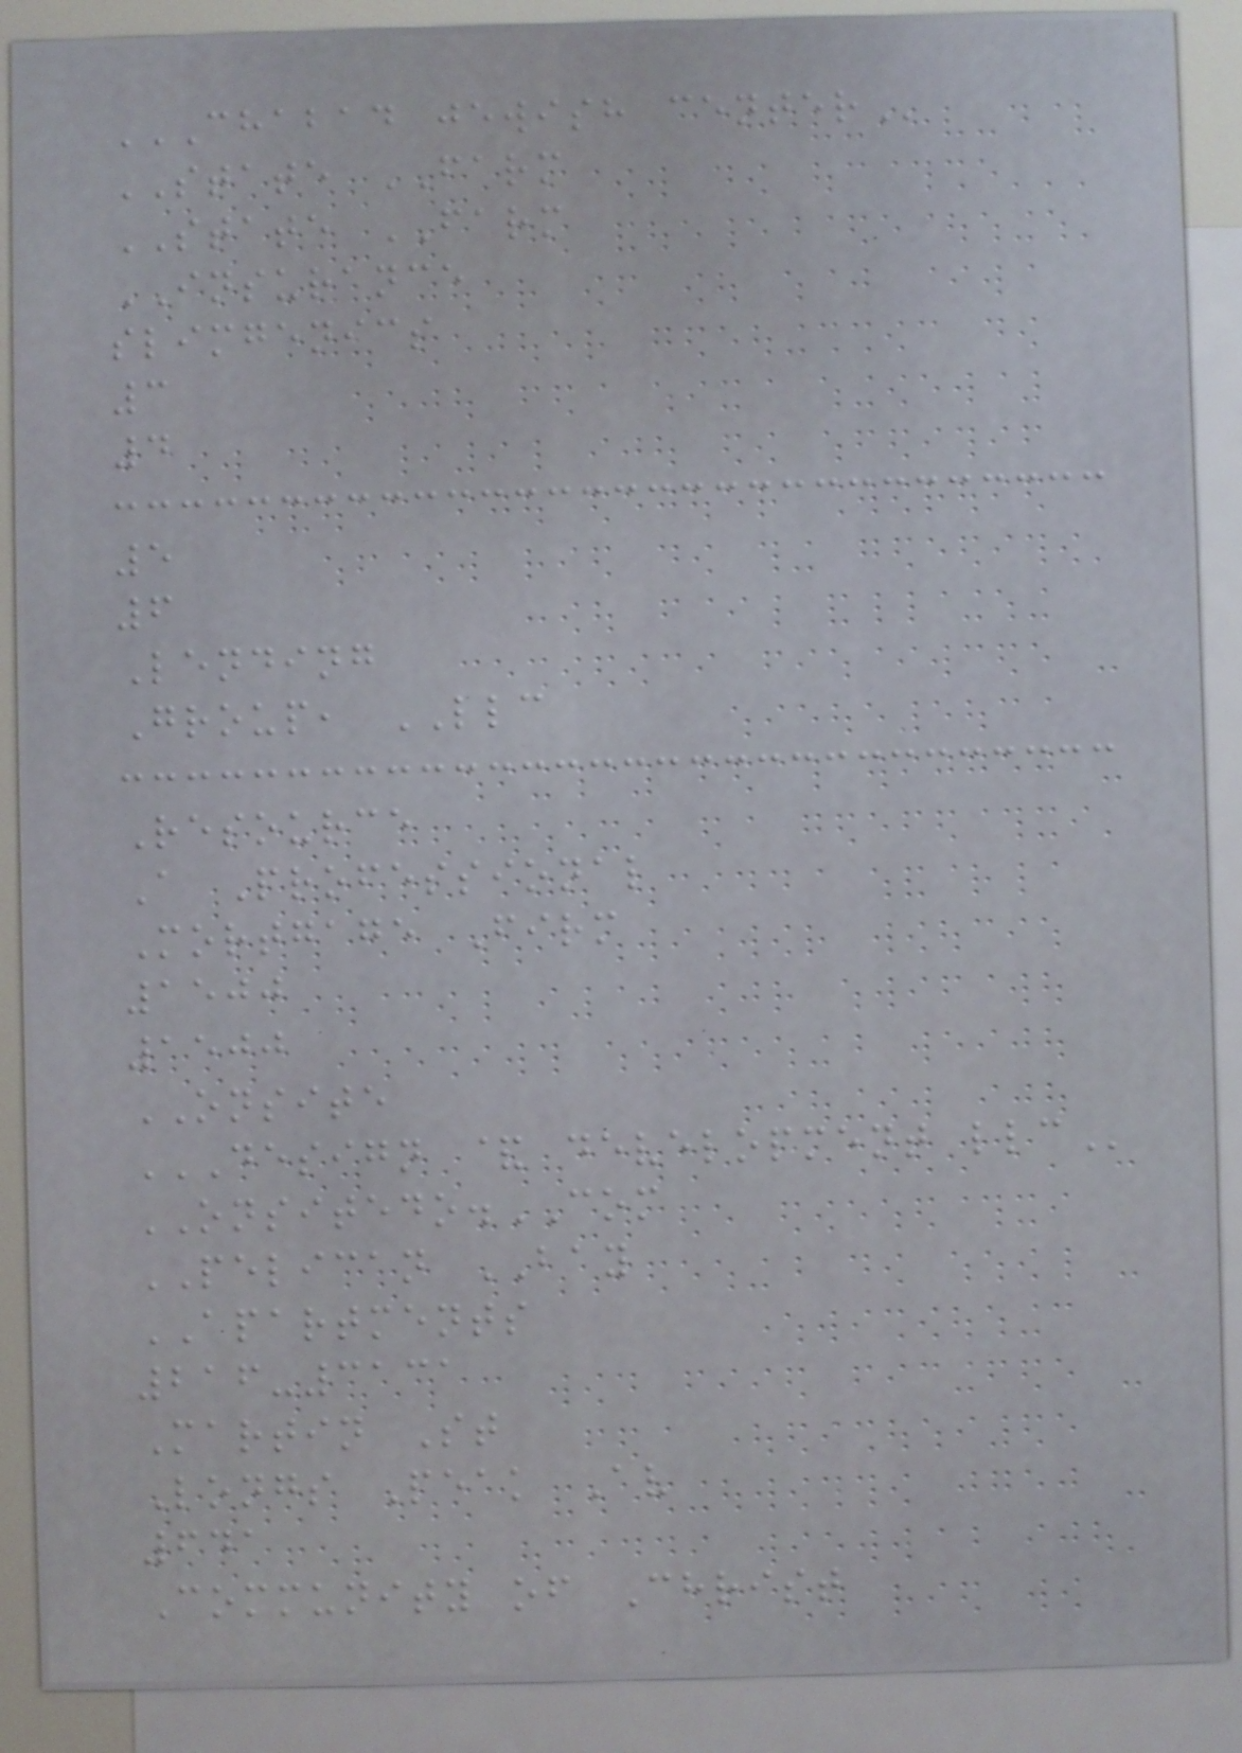CHABAD JEWISH CENTER
STATE FARM
STATE FARM
INSURANCE
slimgenics
3
4
5
6
Lending
Group, LLC
Resource
A Professional
Mortgage Firm
1500
1500
ONSITE
DESIGN & DEVELOPMENT LLC
ONSITEDO.COM
PELICAN BAY
APARTMENTS
216-3131
Martin St
Longs Peak Av
641
Community of Christ
